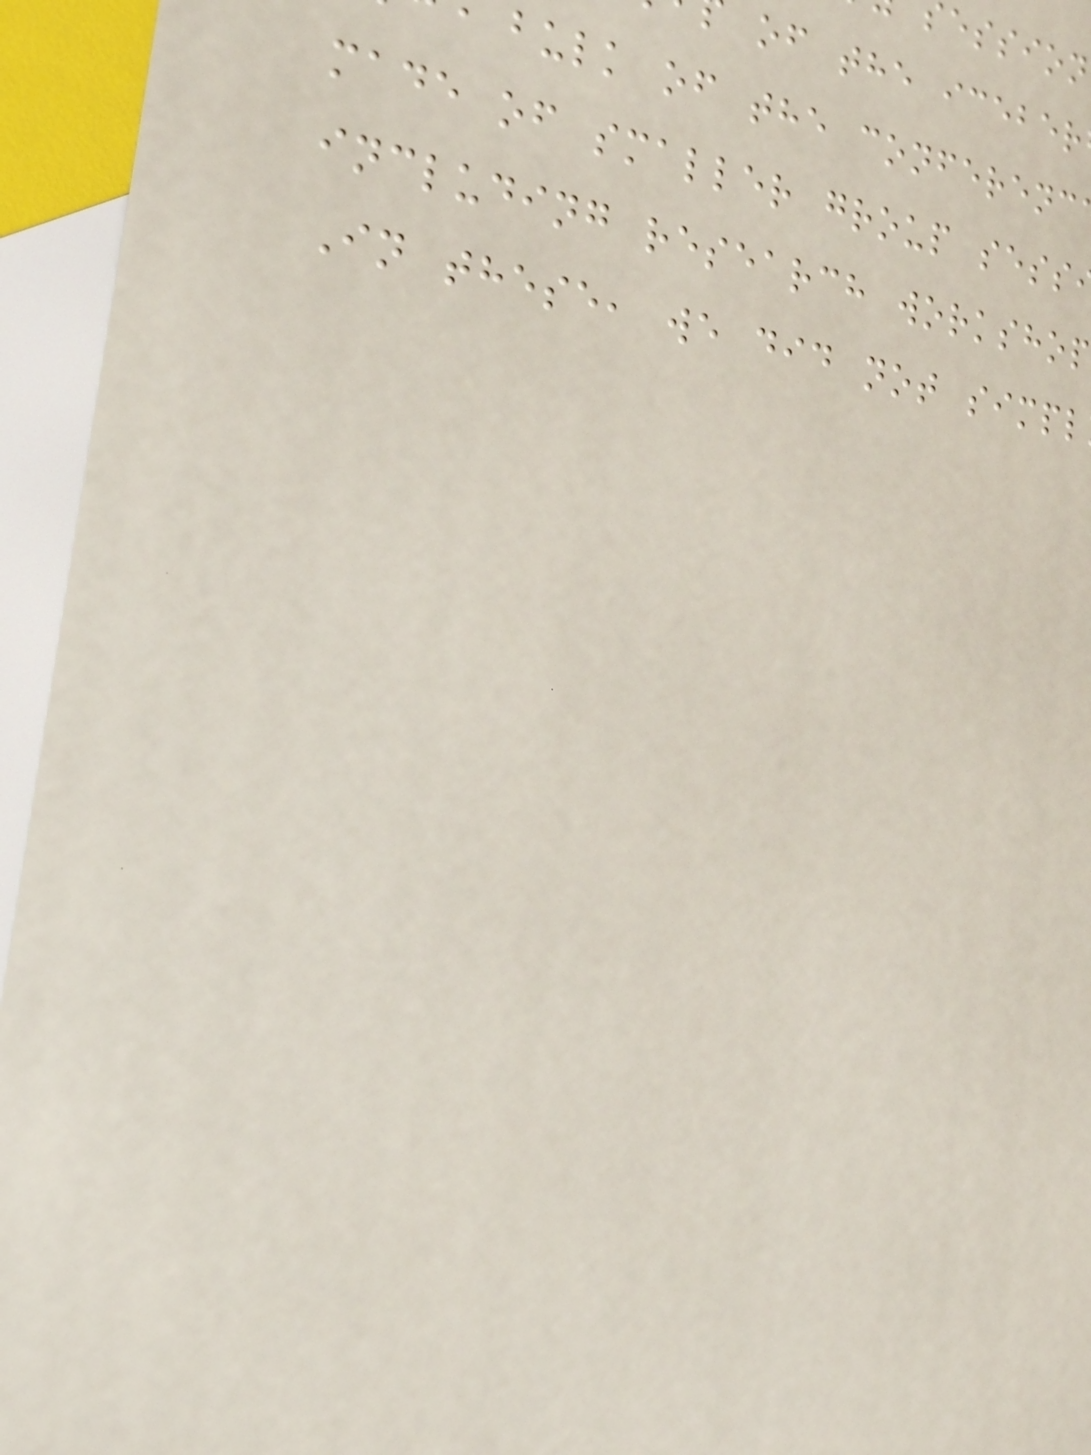of the iceber
bulk of the conferenc
made of smaller group sess
including research workshop
In these, we did not simpl
